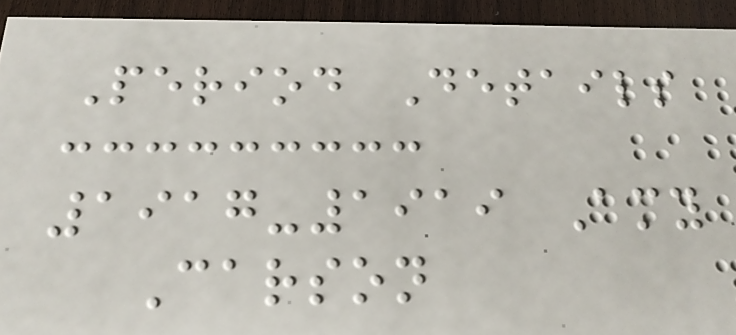Period Details
1917-1919 Amy
Carson
